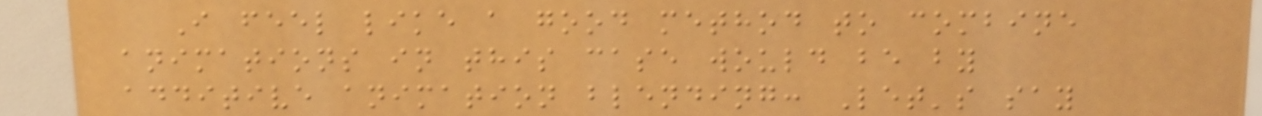I feel like a good method to combine
animations in this case would be by
additive animation blending: Let's say
